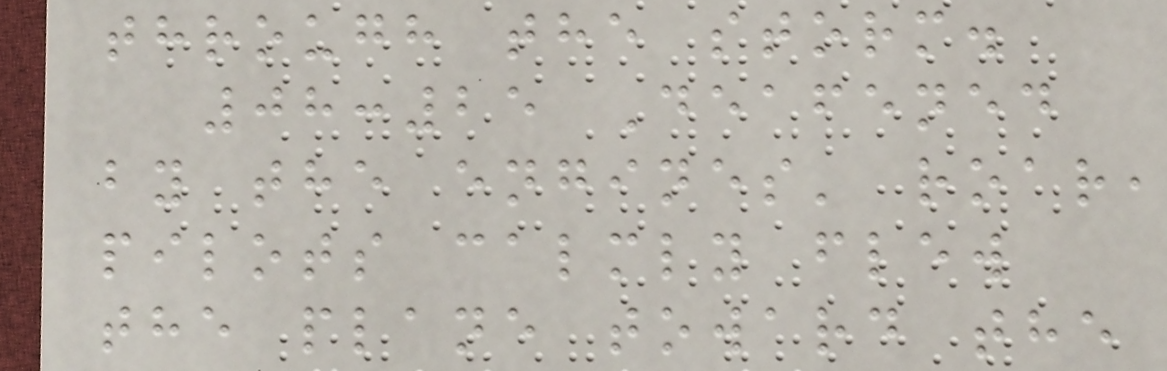through the storm.
08:25 Deafened
by the engines' roar,
pilots calmly flew
the plane toward the
